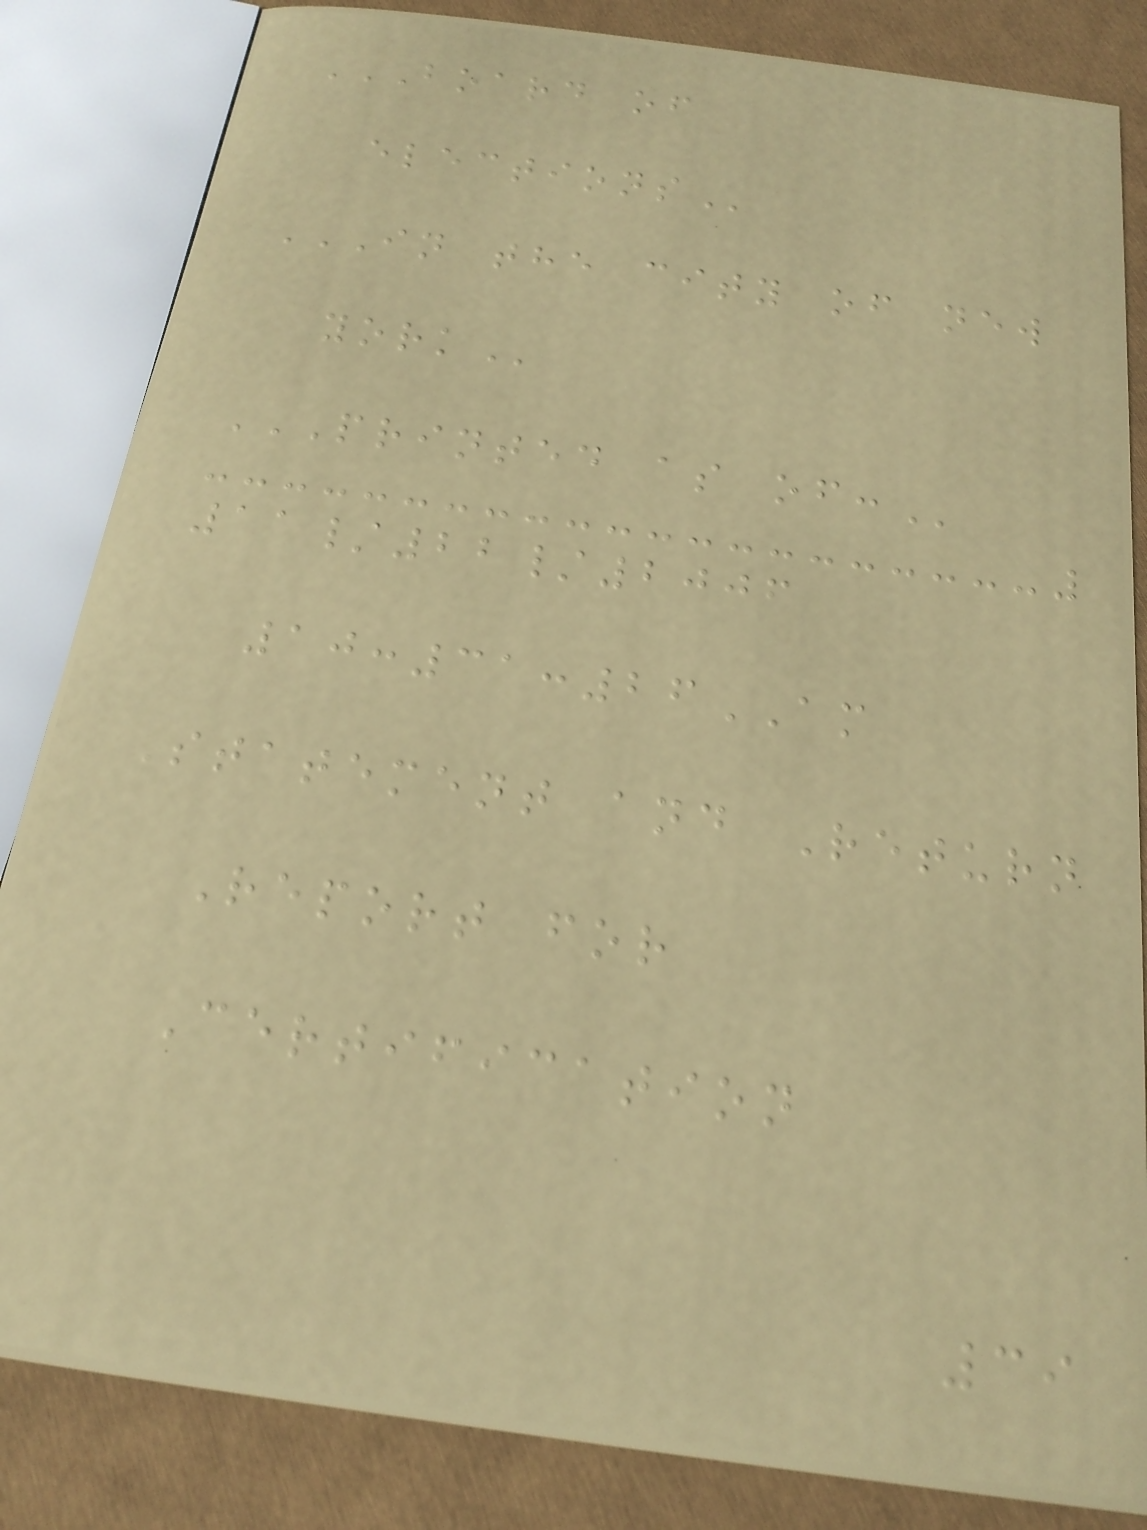BOARD OF
ELECTIONS
IN THE CITY OF NEW
YORK
PRINTED AS OF:
11/22/2006
10:31:26AM
Statement and Return
Report for
Certification
39
